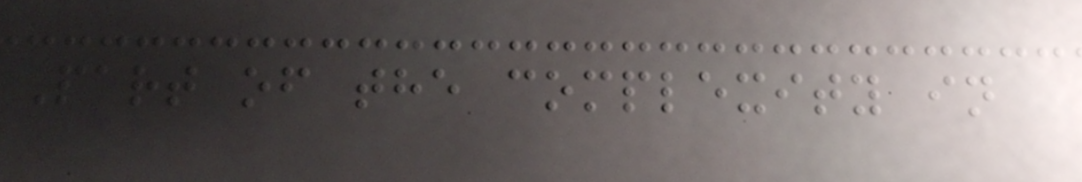Part of the complexity in
